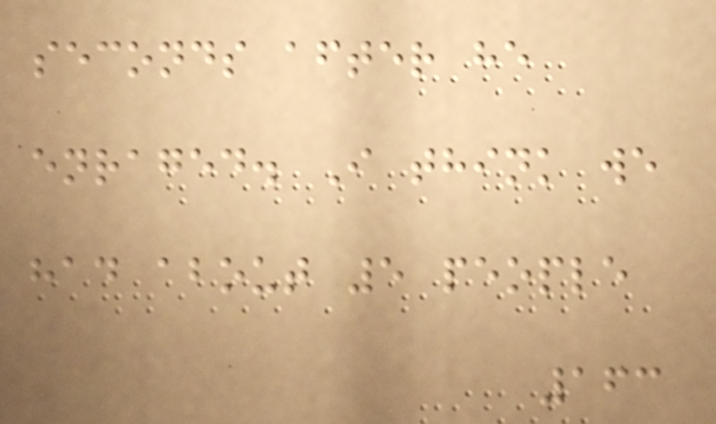seconds after he
enraged. I think we
had about 5 people
163
